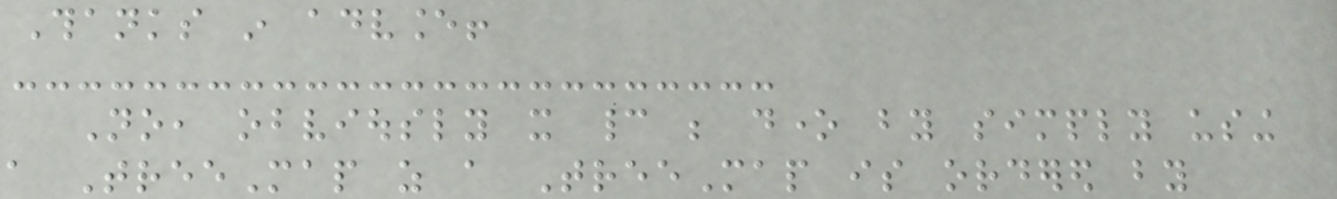Thanks in advance!
No, obviously it cannot be done by simply using
a TreeMap as a TreeMap is ordered by
